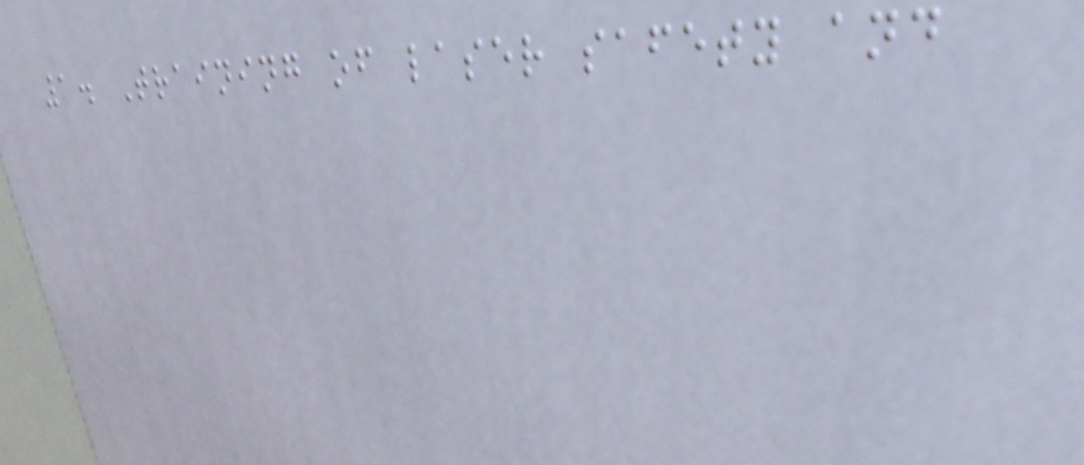1. Training of laser safety and
